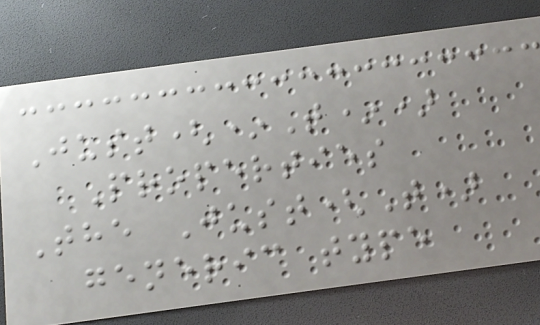Just(*T*)
Properties
The Just(T)
generic type
